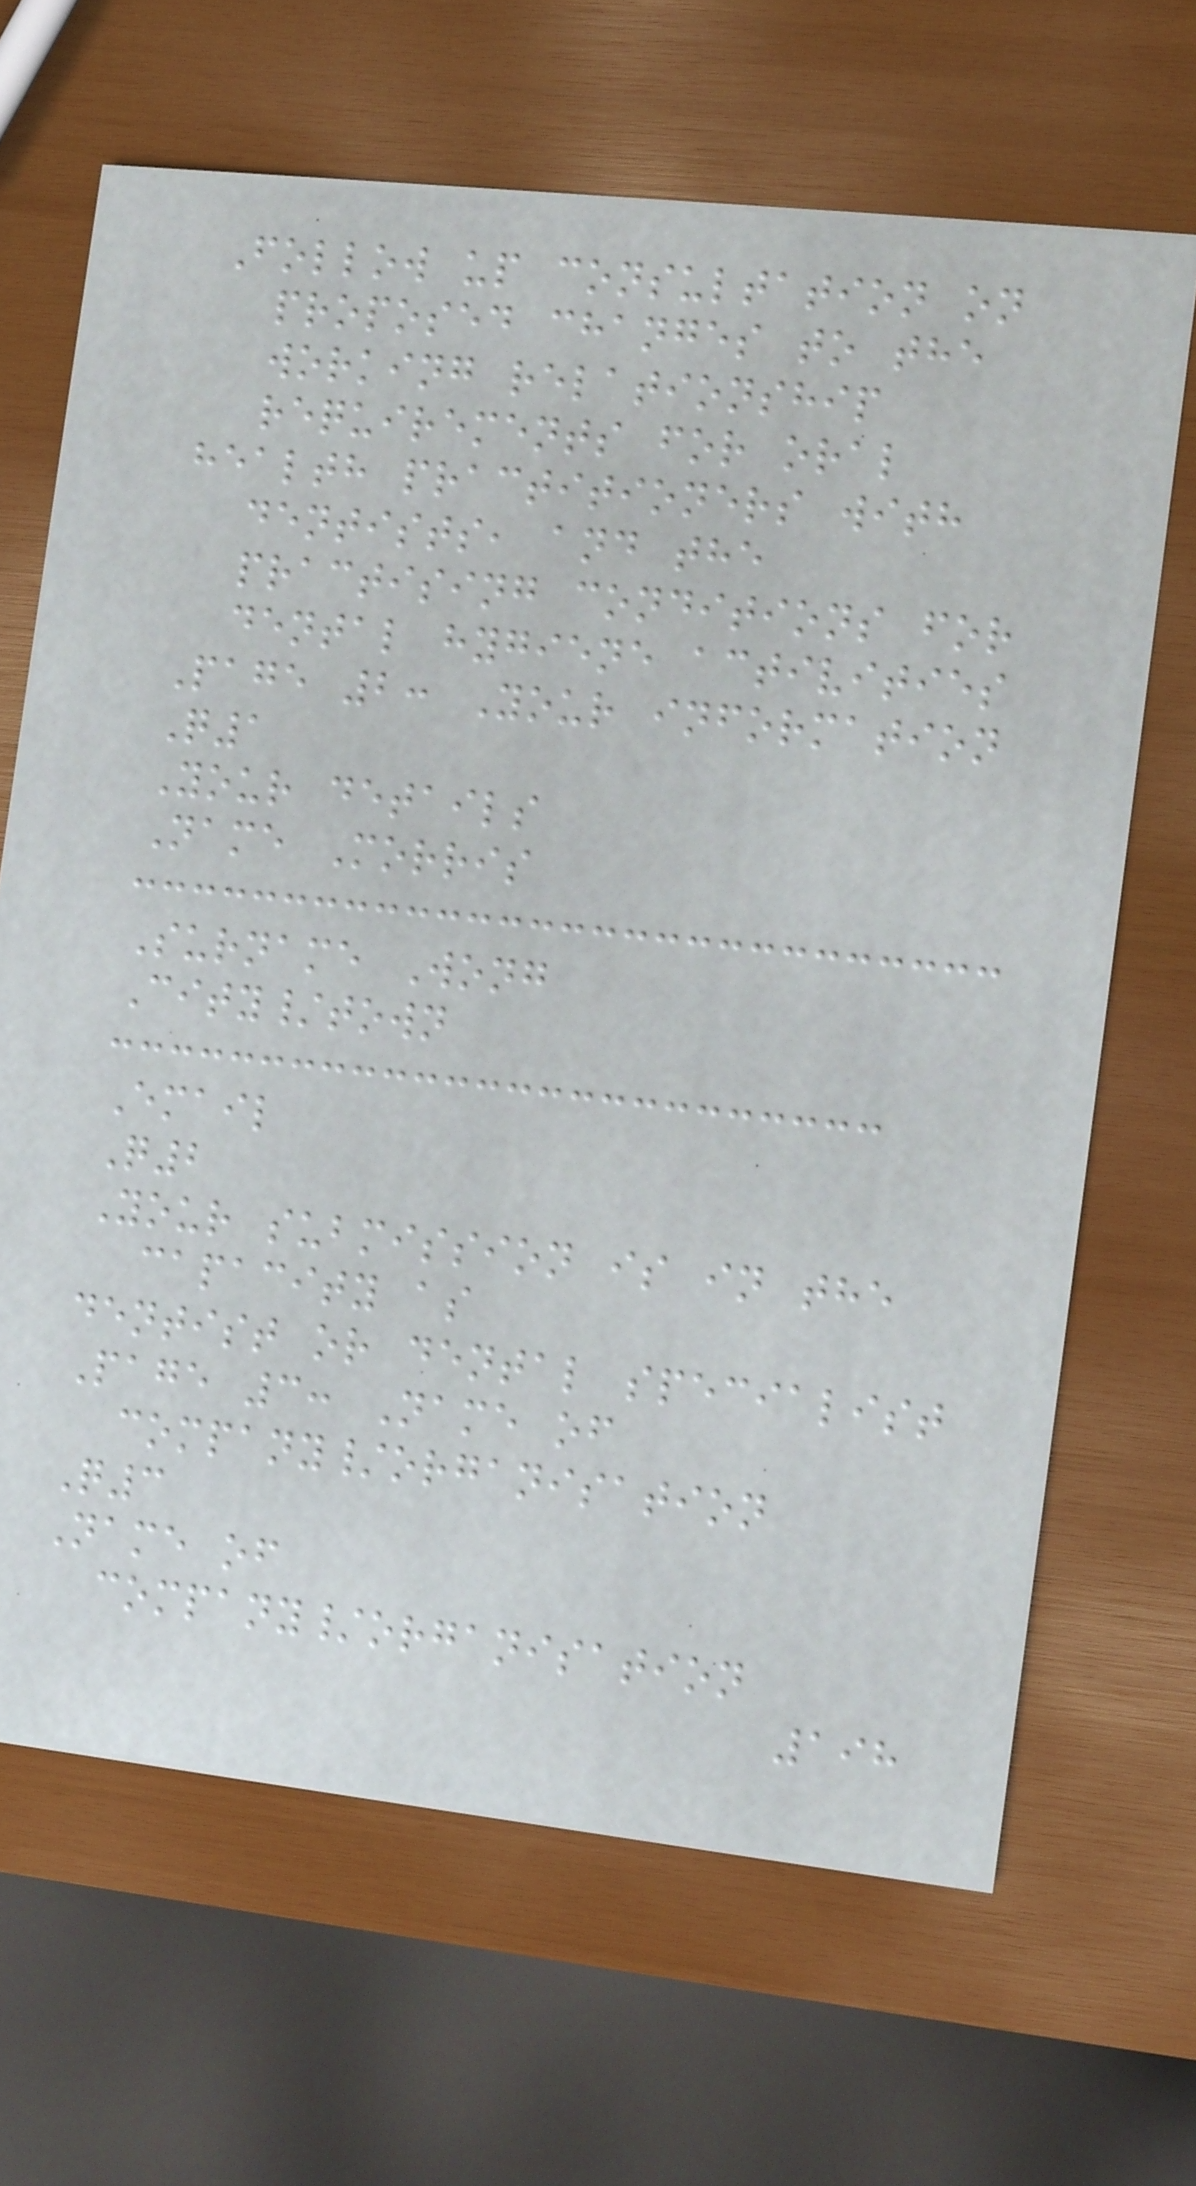Follow up consultation on
proposed changes to the
working relationship
requirements for oral
health practitioners with
dentists, and the
practising conditions for
dental hygiene activities
Page 2: Your information
Q1
Your details
Name Morris
Surname Wong
City/town
Email
Q2
Your submission is in the
capacity as
dentist or dental specialist
Page 3: Name of
company/organisation
Q3
Name of
company/organisation
198
